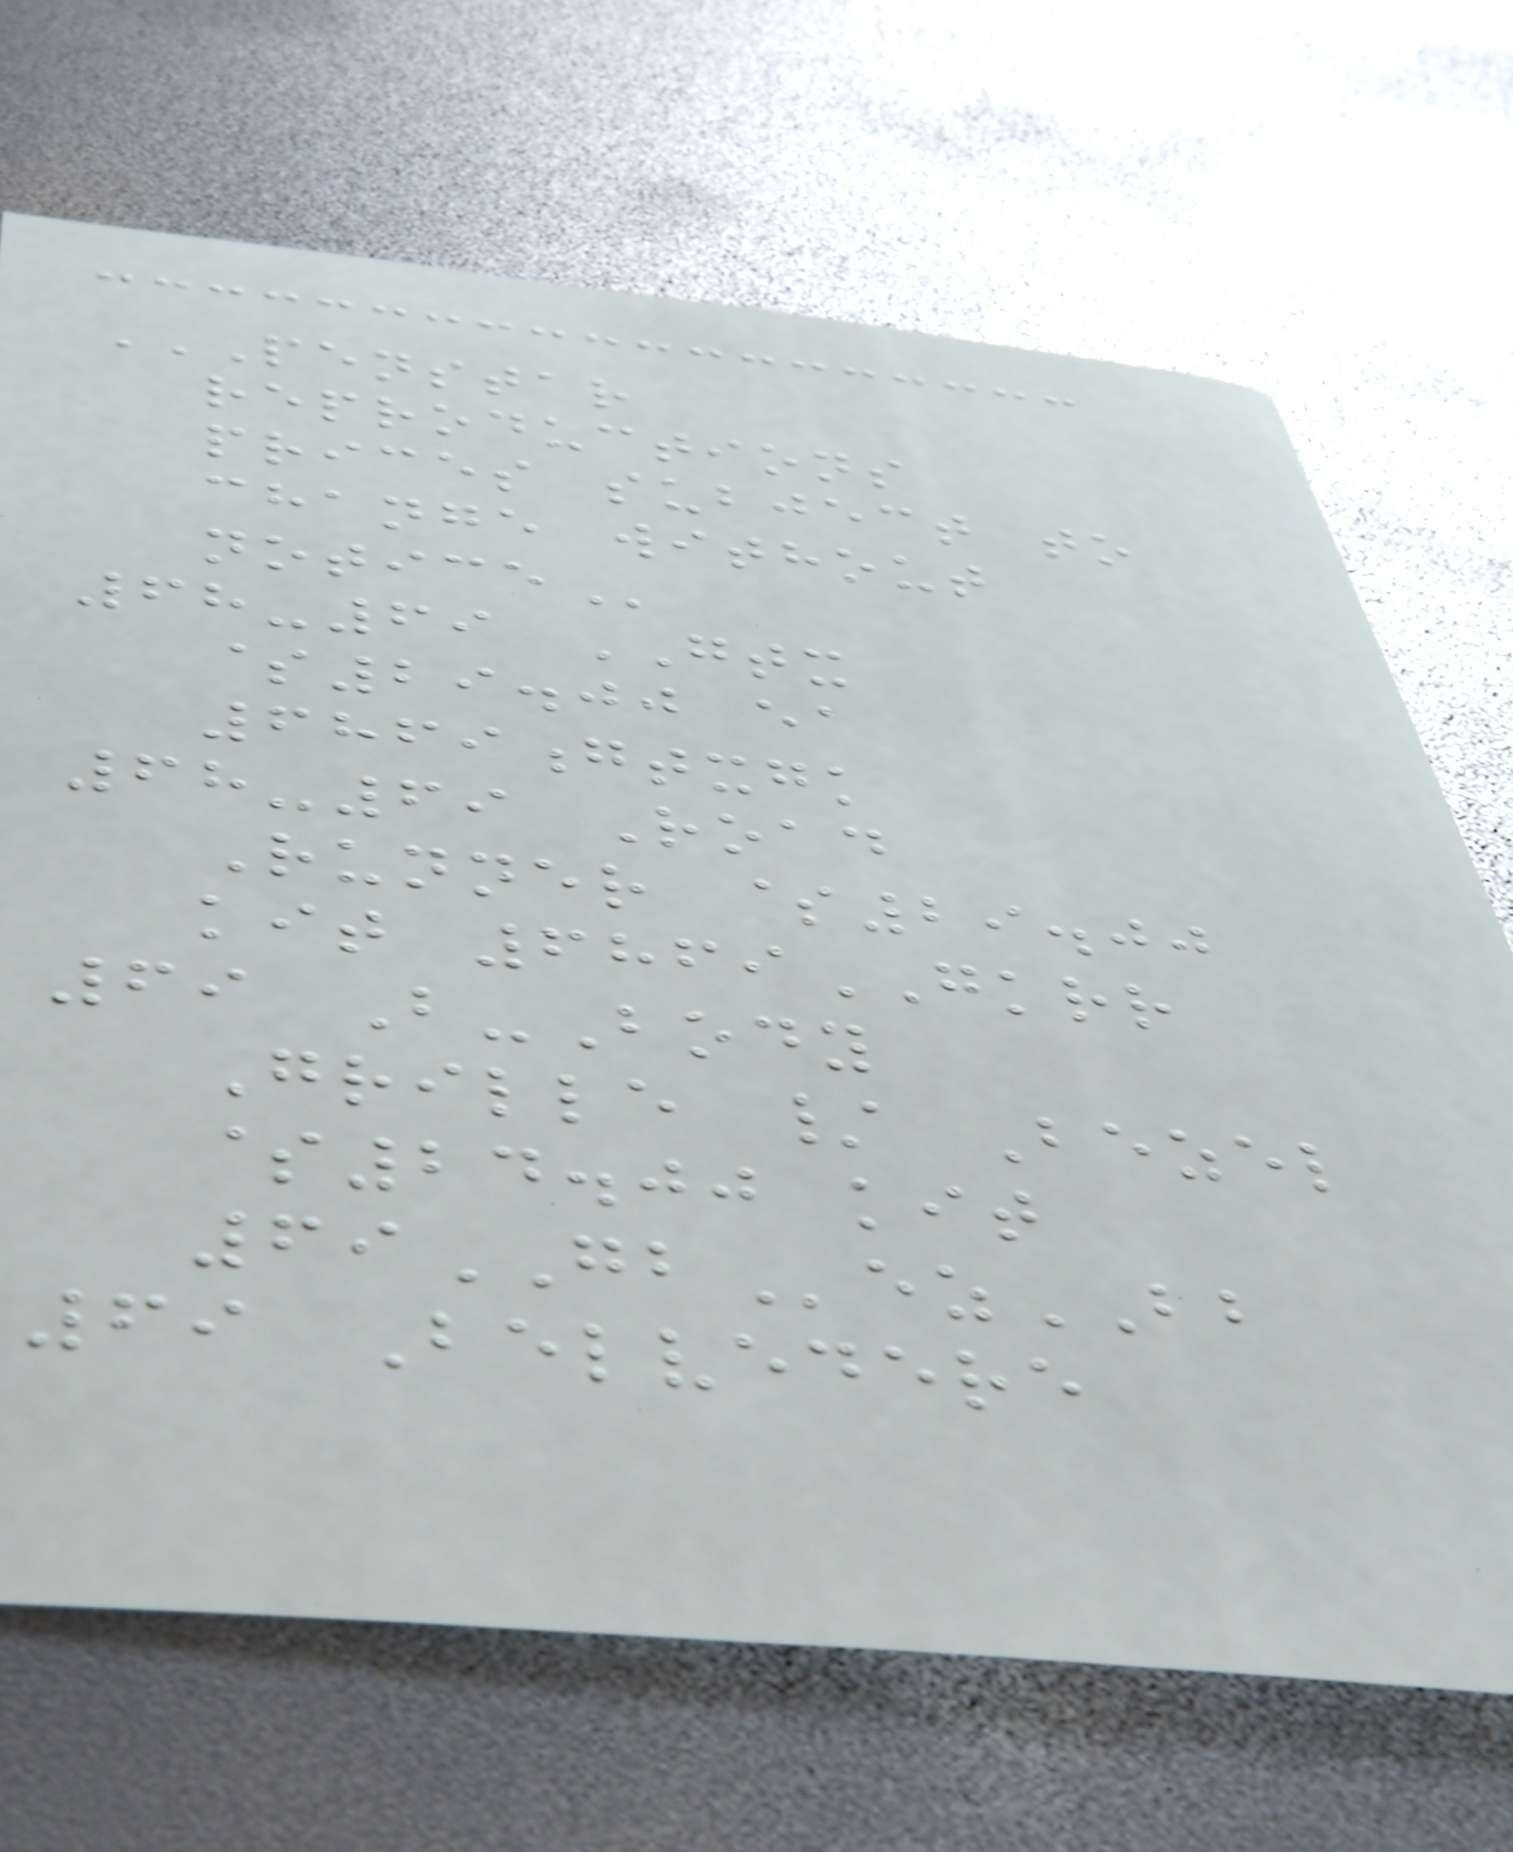PENSTAR
REPRODUCTIONS
PRICES SUBJECT TO
CHANGE WITHOUT
NOTICE
68-69 GTX
$29.00 ea
6869gtxgk
68-69 Road
Runner $29.00
kit 6869GKRR
69 B-Body
Grille / Bezel
$24.00 kit
69GBezBB
69 Belvedere
